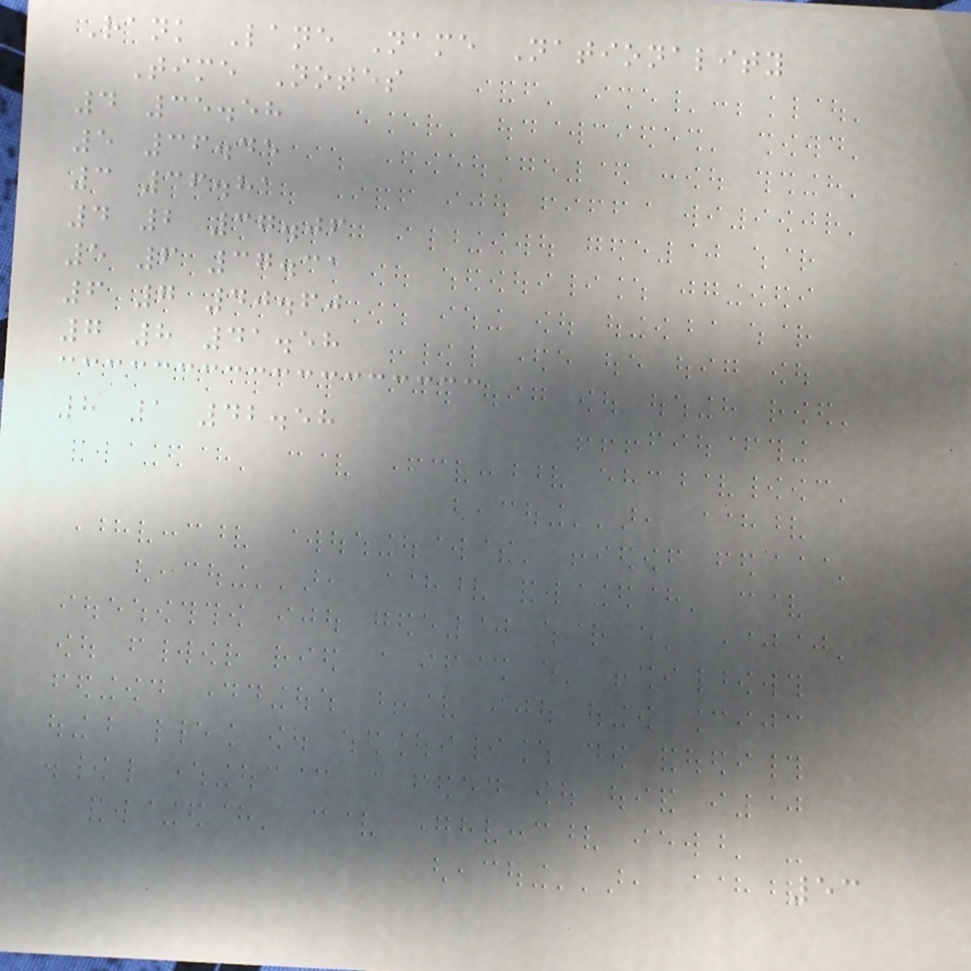Rank Lane Name Nationality
Time Notes
4 35.58
5 36.45
3 36.81
4 2 37.06
5 6 37.31
6 7 40.60
7 8 41.58
8 1 42.58
53
